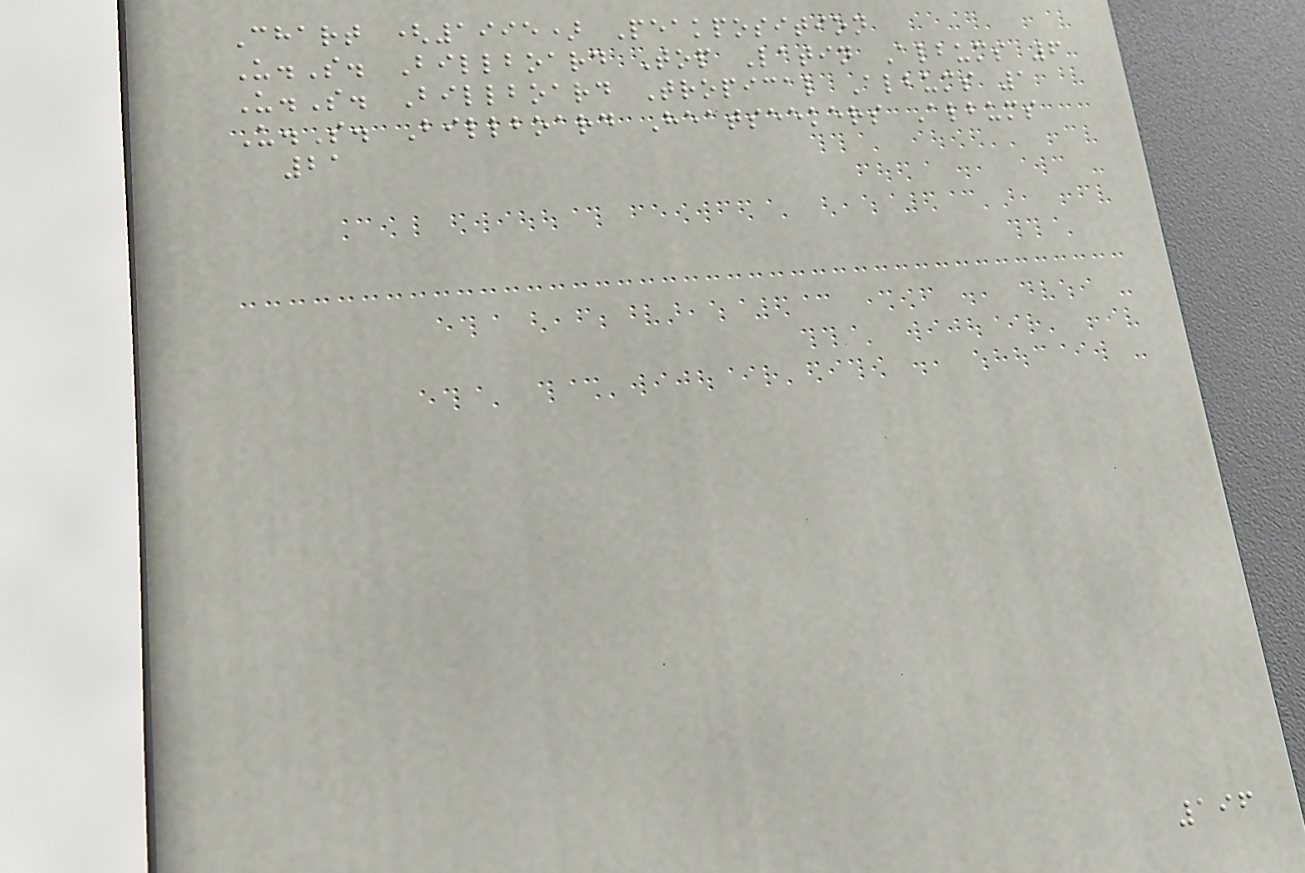Chart (1995) Peakposition
U.S. Billboard Top Latin Albums 6
U.S. Billboard Tropical Albums 1
U.S. Billboard Heatseekers Albums
21
196
